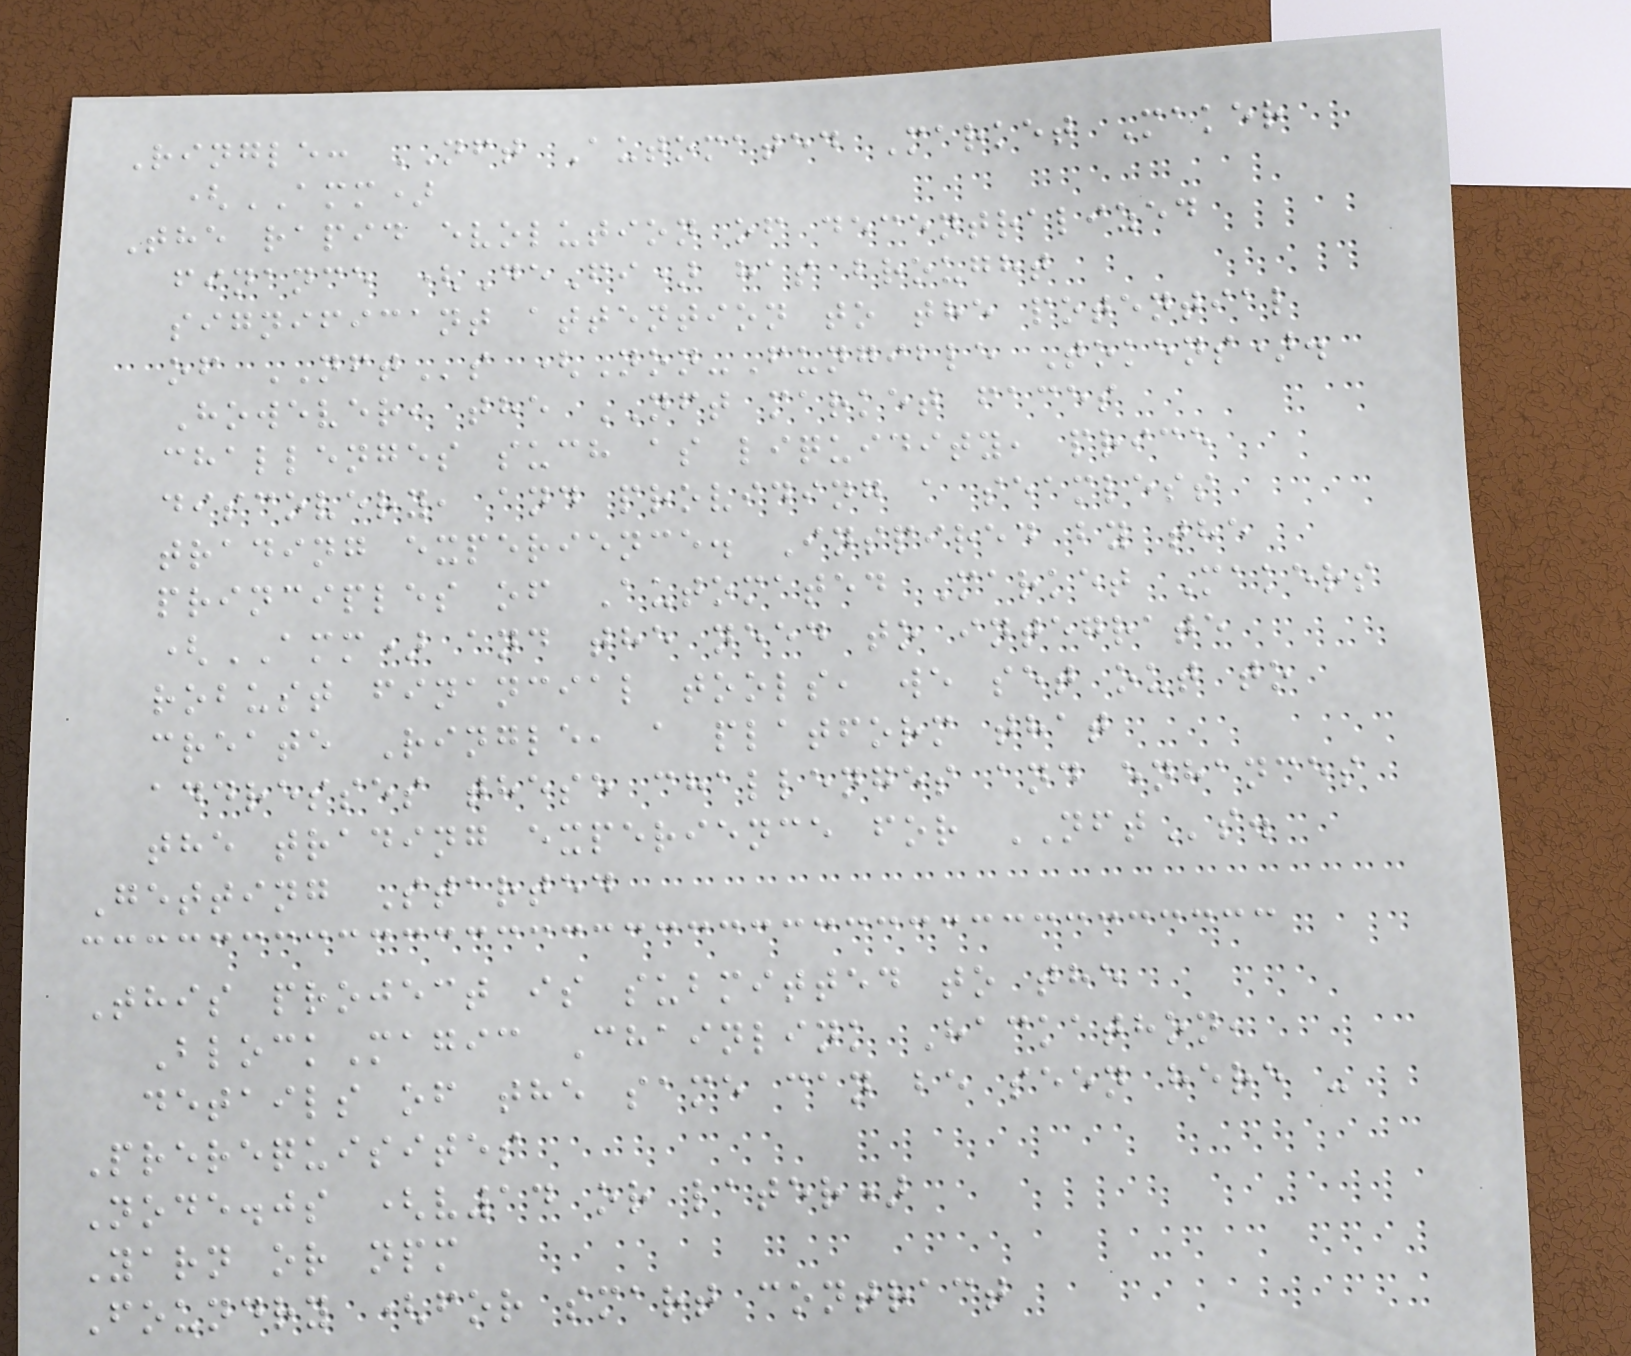Ringle: NFT Automated Market Maker
(AMM)
The rapid evolution of decentralized
finance (DeFi) has brought
significant attention to the potential
of NFTs (Non-Fungible Tokens).
However, the NFT market faces
challenges such as liquidity, price
discovery, and providing a seamless
trading experience. Inspired by the
principles of Automated Market Makers
(AMM) and the need to integrate
robust financial tools, we set out to
create Ringle, a platform that
addresses these challenges and enhances
the trading experience for NFTs.
Getting Started
This project is submitted to the
BlockMagic Chainlink Hackathon,
details of the same can be seen here -
Prerequisites
Node.js (v14 or later)
Yarn or npm
Foundry (for smart contract
